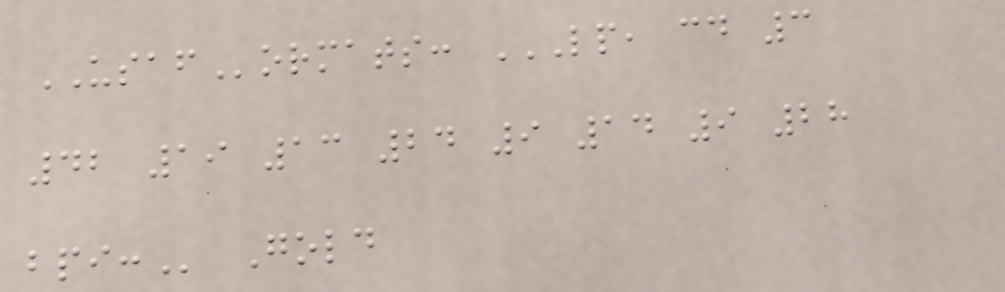USAFormats: LP, CD 3
42 19 13 24 9 14 9 28
BPI: Gold
